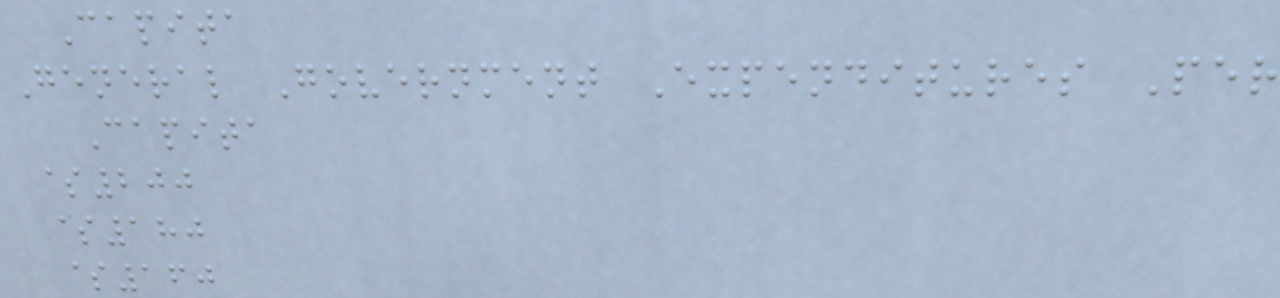Capita
General Government Expenditures Per
Capita
$200
$180
$160
